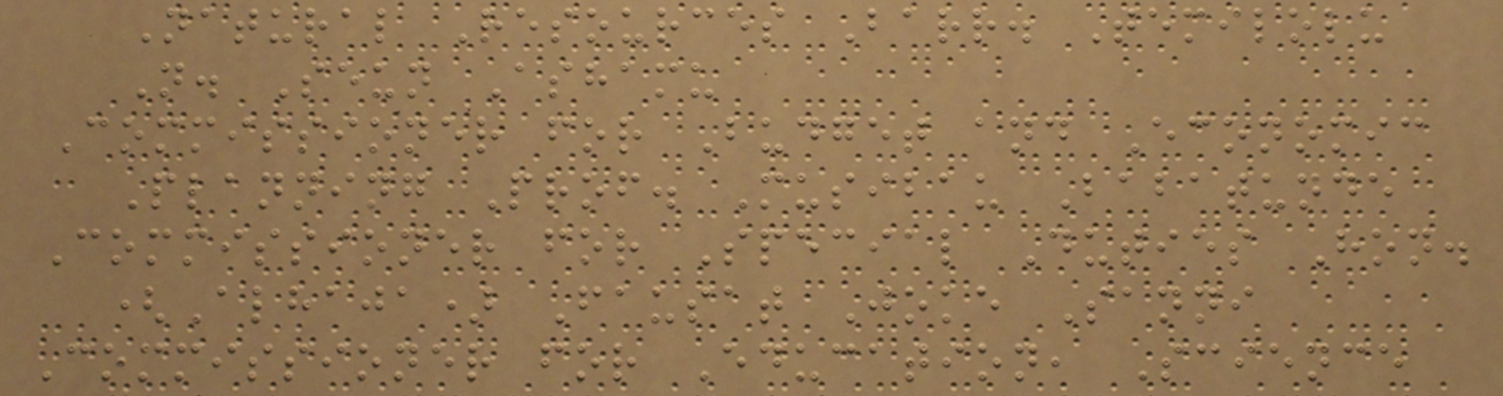Natural Resources Barr. Temilolu
N. Seun Ashamu
Commissioner for Budget and Economic
Planning Prof. Musibau Babatunde
Commissioner for Special Duties Hon.
(Alhaja) Fausat Joke Sanni
Commissioner for Education, Science
